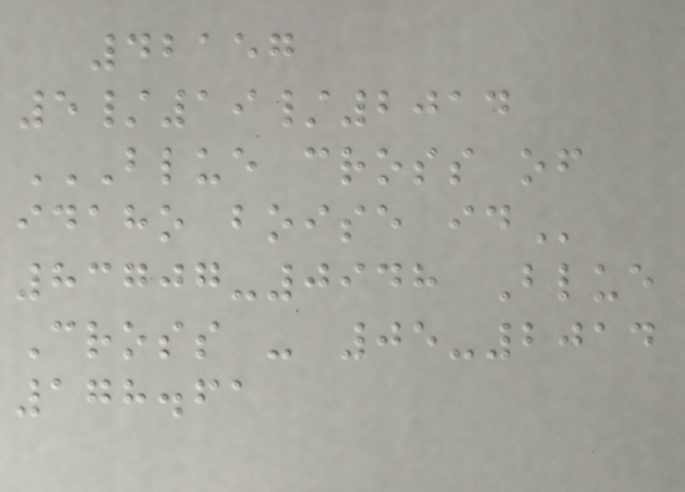42157
5/19/2014
BLUE CROSS OF
IDAHO BOISE ID
83707-0948 Blue
Cross - 05-2014
178.61
